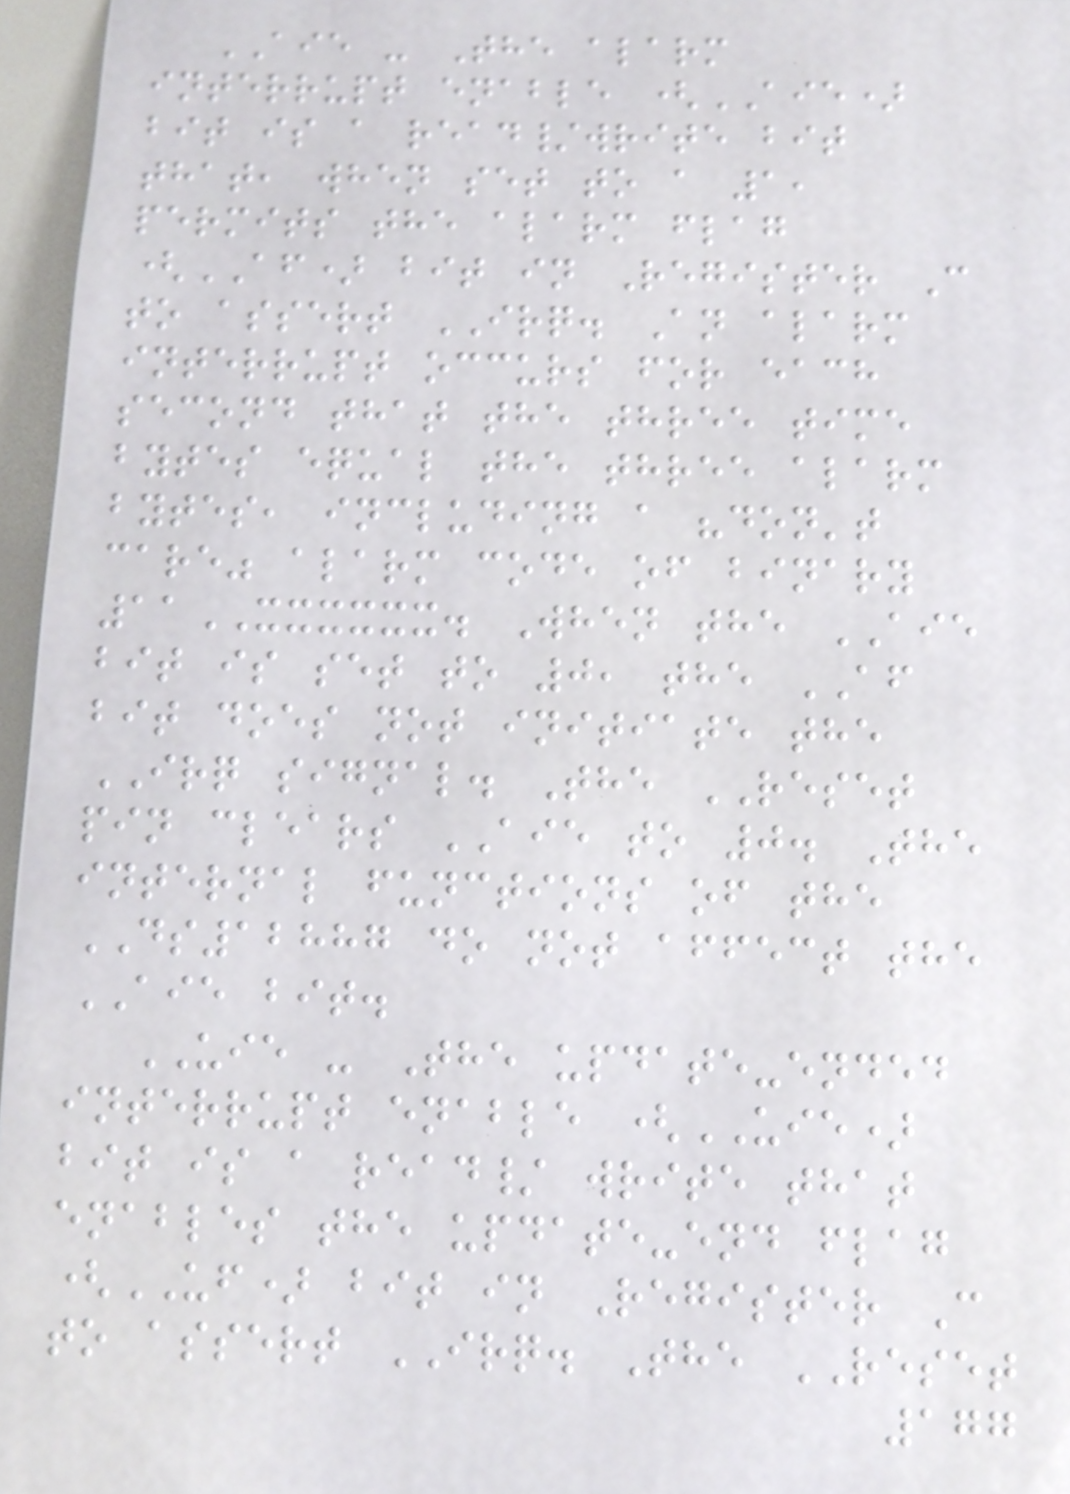AIE - The alarm
interrupt enable (AIE)
bit is a read/write bit
that, when set to a 1,
permits the alarm flag
(AF) bit in Register C
to assert IRQ. An alarm
interrupt occurs for each
second that the three time
bytes equal the three alarm
bytes, including a "don't
care" alarm code of binary
11XXXXXX. When the AIE
bit is set to 0, the AF
bit does not initiate the
IRQ signal. The RESET
pin clears AIE to 0. The
internal functions of the
DS12887 do not affect the
AIE bit.
UIE - The update-ended
interrupt enable (UIE)
bit is a read/ write that
enables the update-end flag
(UF) bit in Register C
to assert IRQ. The RESET
177
